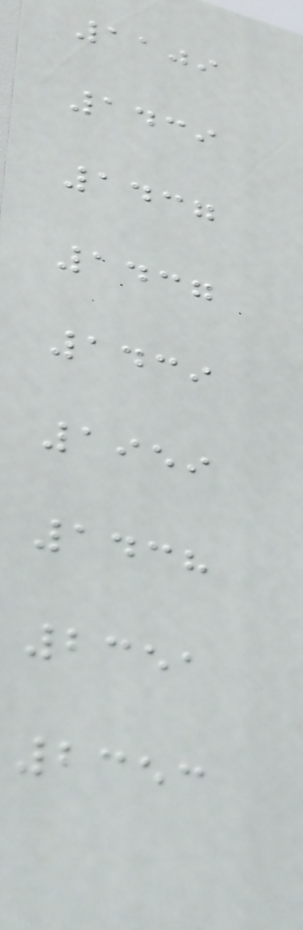1109
1439
1437
1437
1439
1959
1438
2351
2353
